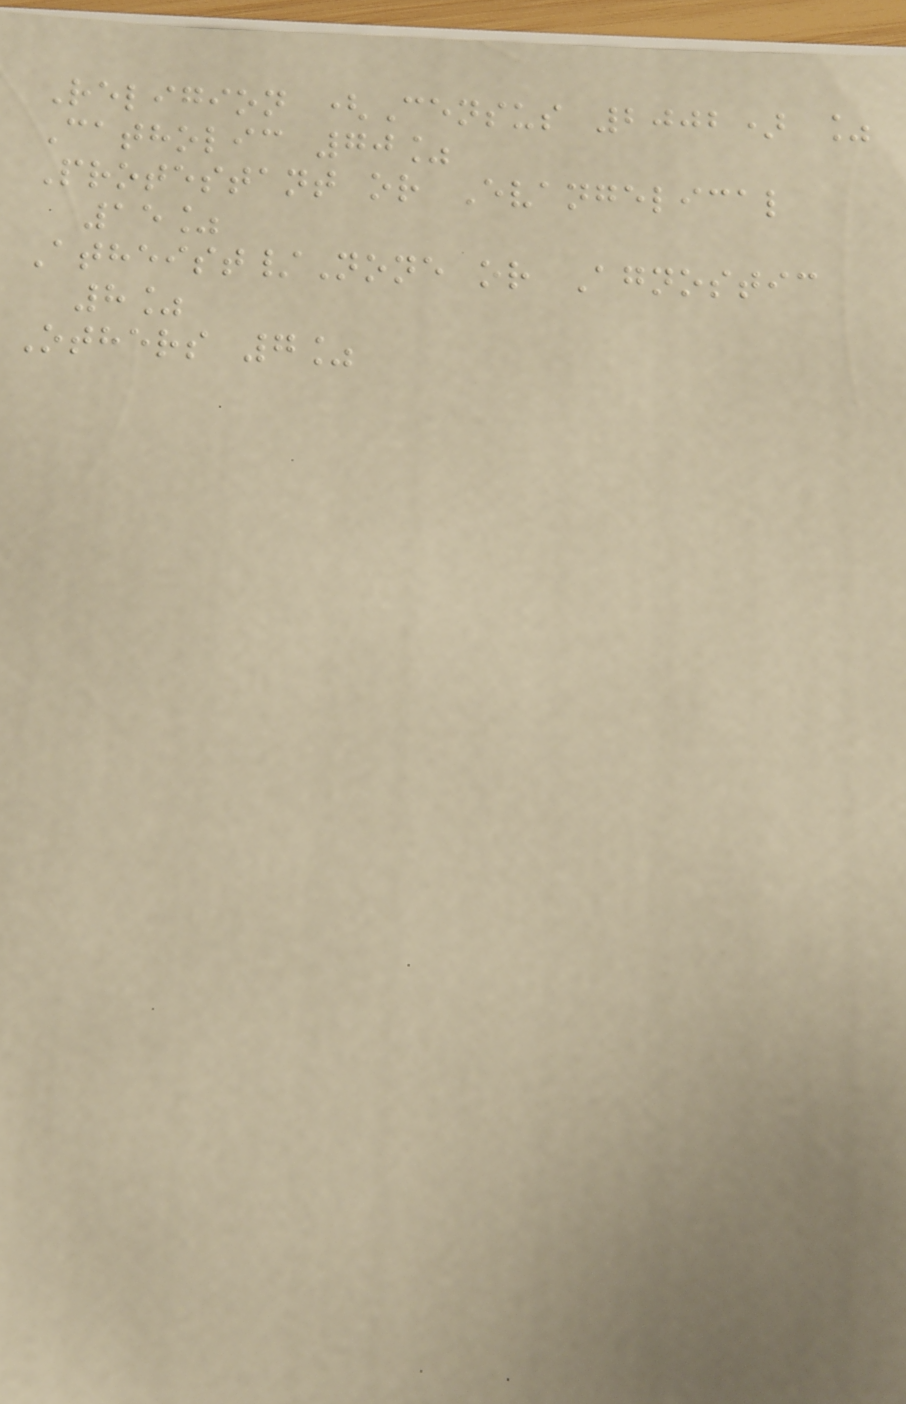Religion (Census 2002) %
Catholic 70%
Protestant or Evangelical
15%
Atheist/None or Agnostic
8%
Others 7%
